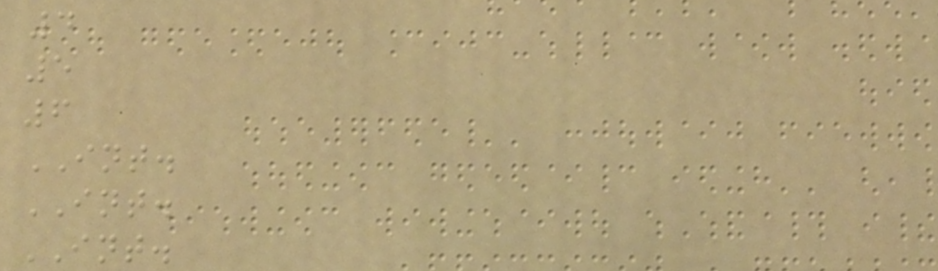4
5
6
INT.
INT.
INT.
